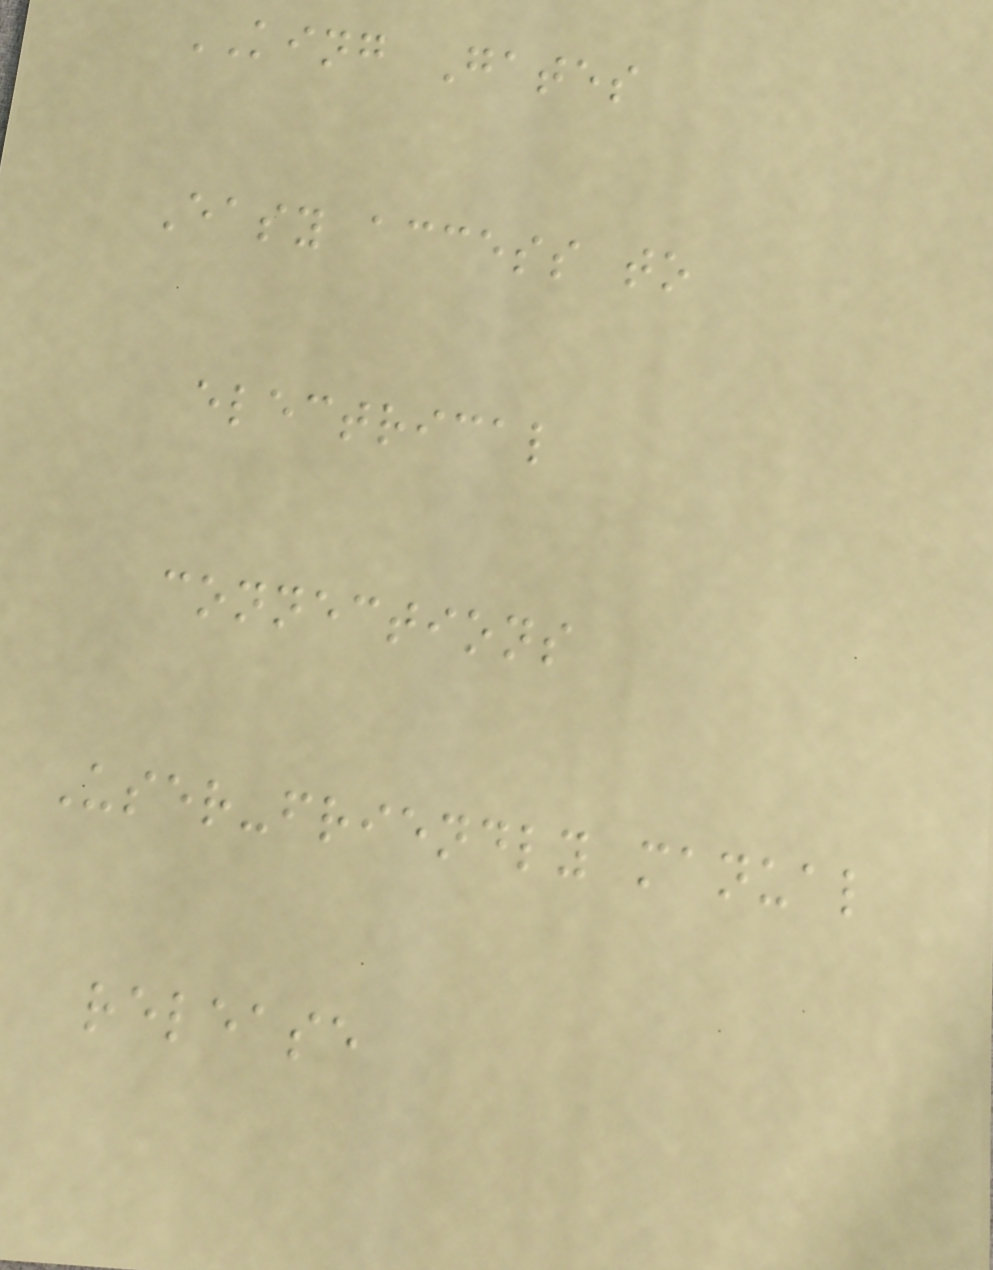KING Gates
Easy access to
electrical
connections
User-friendly manual
release
